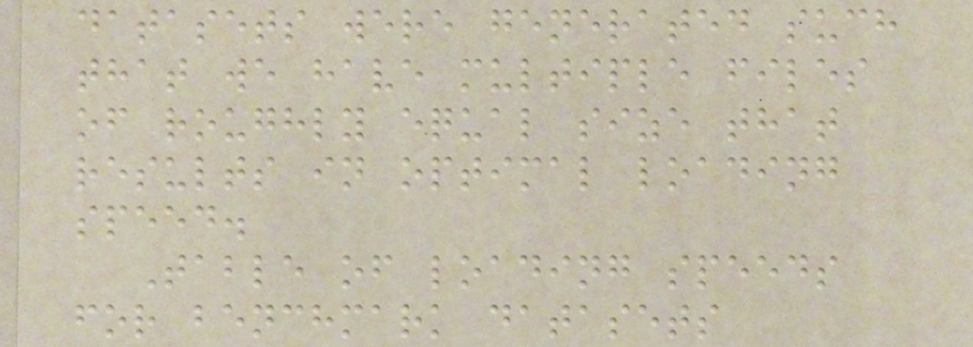datasets were generated such
that we have multiple files
of roughly equal size that
results in optimal loading
speed.
Table of loading speeds
for benchmark datasets
